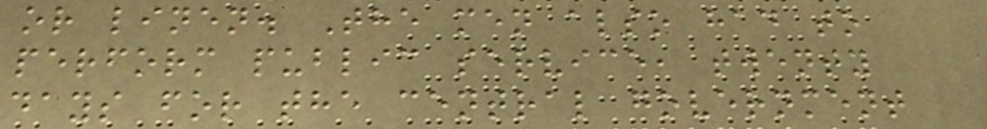or linen. The men also had to
perform public service, twenty
days for the central government
